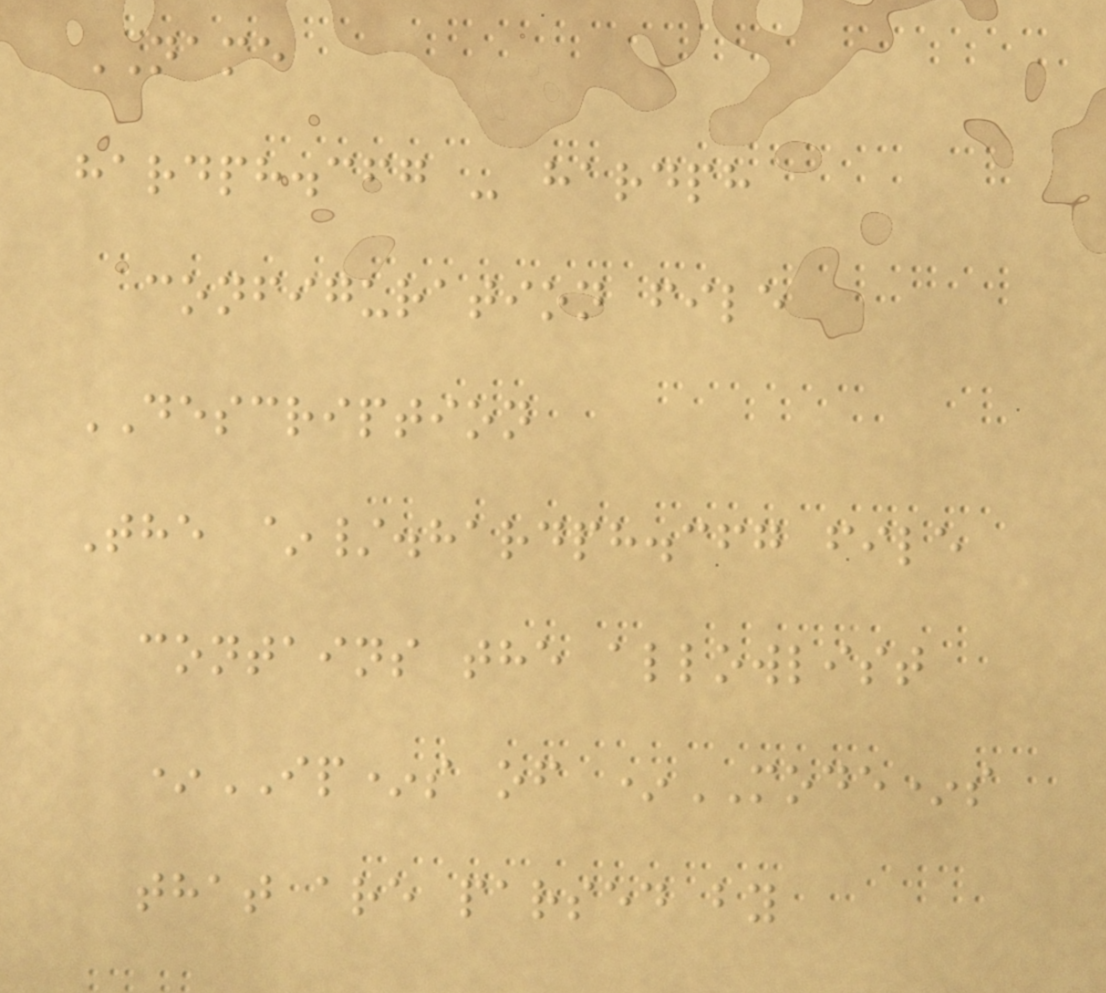NAME
hardph.cfg - hardph
configuration file
DESCRIPTION
The ~/.hardph.cfg file
contains the allowlist
*IP*s of *MODE*s
that are parsed by
